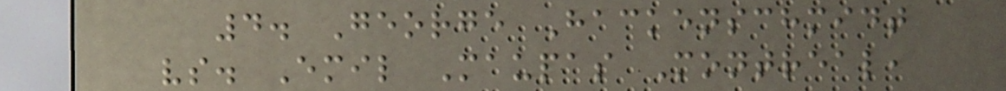4. George Hackenschmidt
vs. Emil Maupas Montreal,
